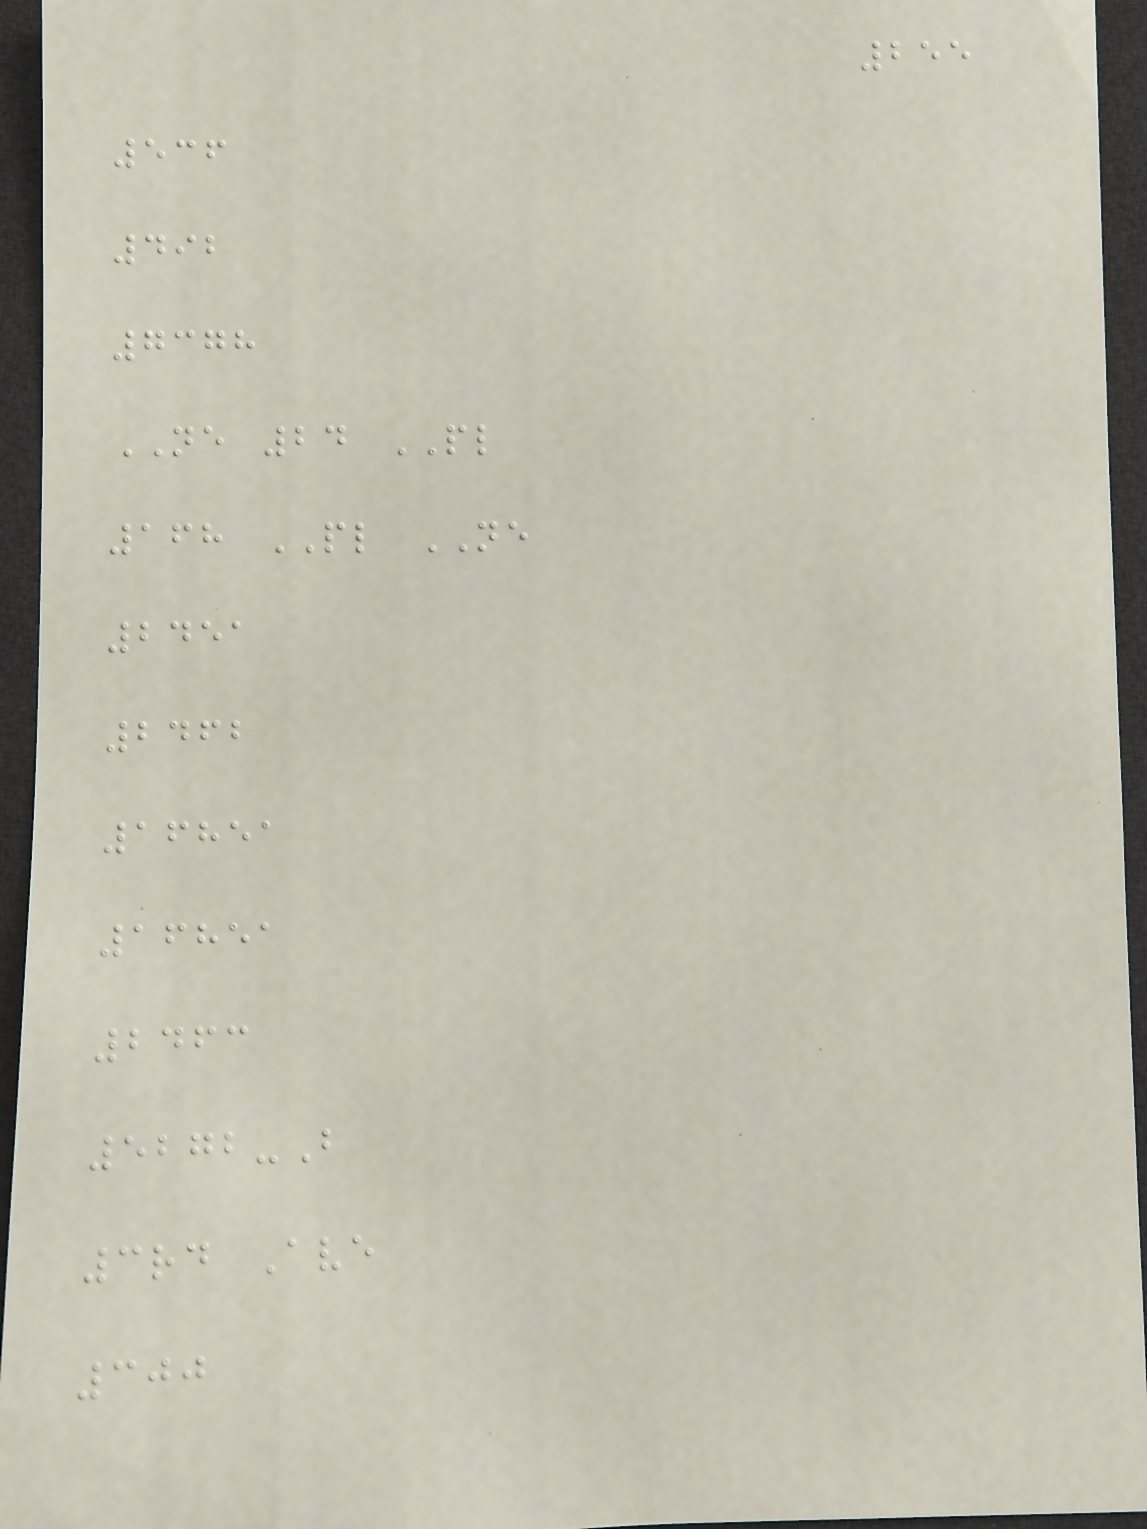255
536
492
7378
NE 24 PL
168 PL NE
2451
2462
16851
16851
2463
5272-B
3rd Ave
300
